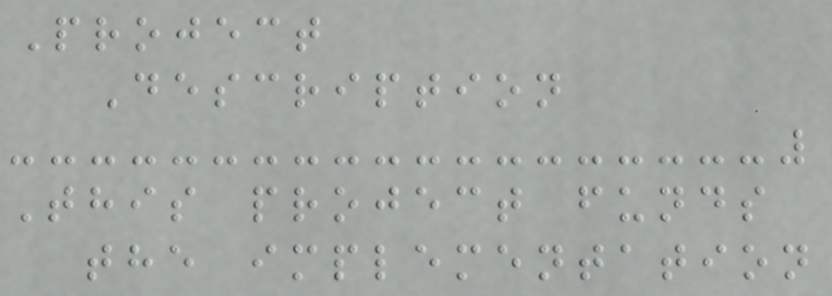Project
Description
This project funds
the implementation
